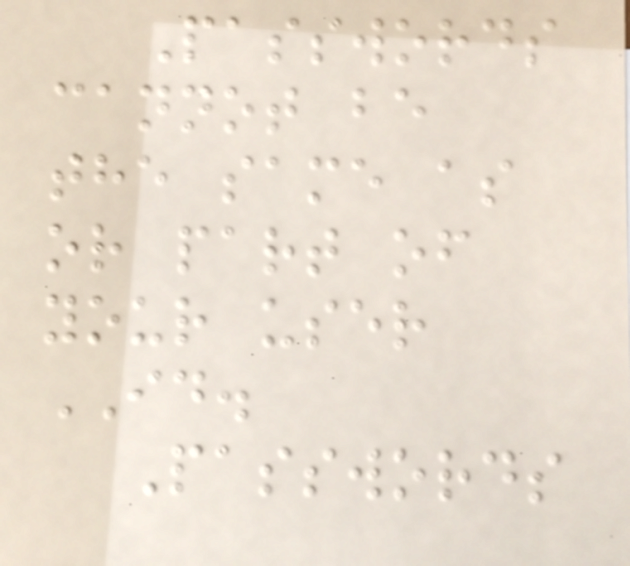Passwords
cannot be
the same as
or part of
your user
ID.
Passwords
